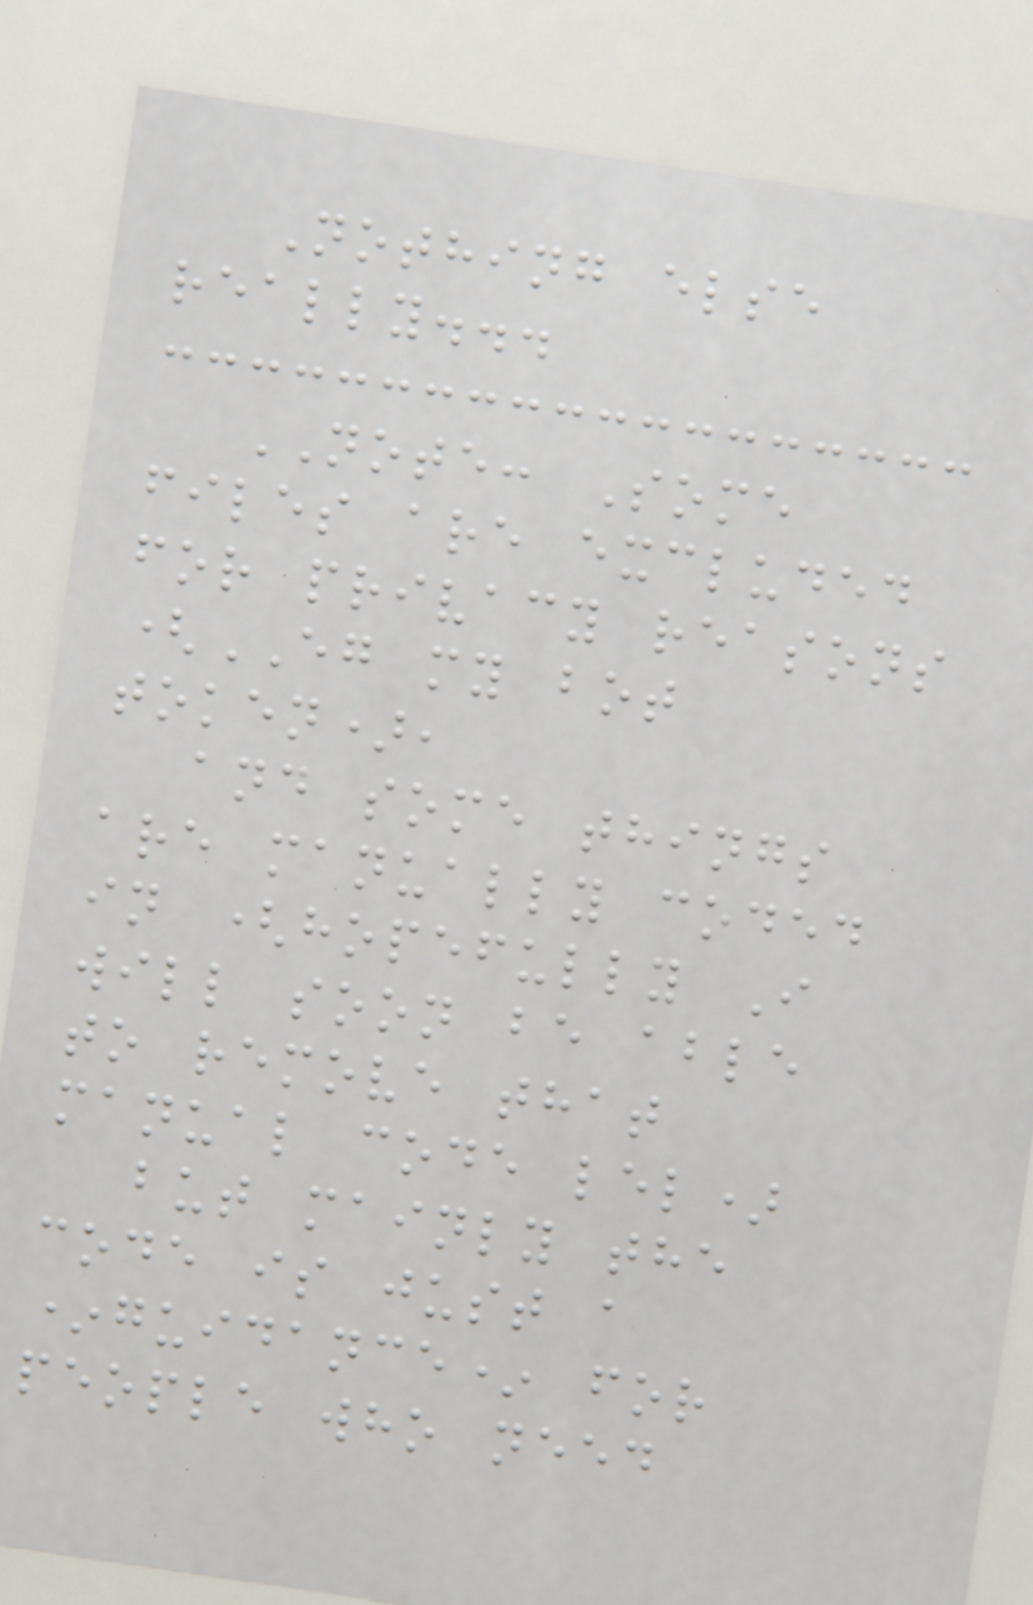Nothing else
really...
NOTE: Some
files are excluded
for privacy reasons
(EG my bot
token),
and some things
are manually coded
in (hopefully I
will soon be able
to remove that
manual code lel)
but mainly the
code is just a
*guidance* for
people who need
